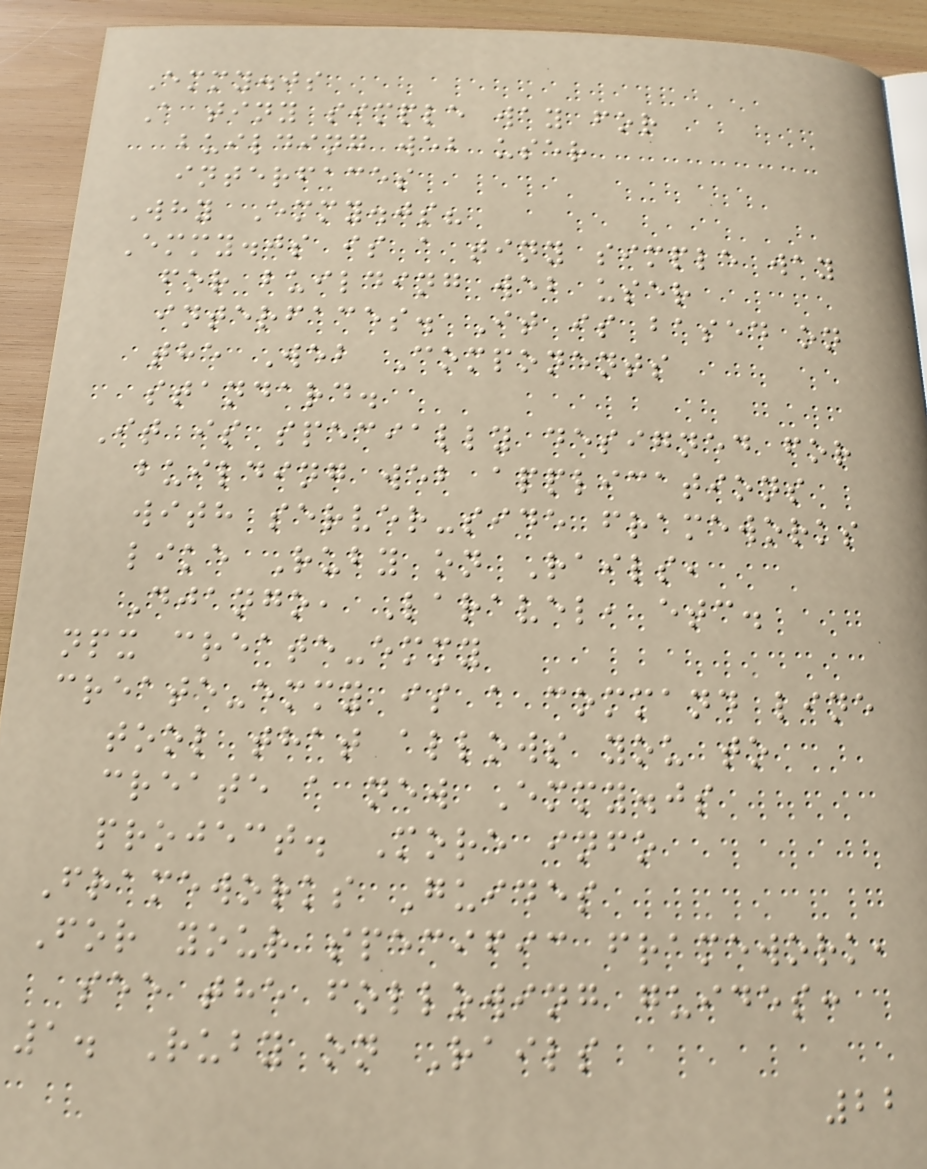Emmy.js
A tiny simple way for
building web user
interfaces
Why Emmy.js?
Emmy.js is a tiny simple way
for building web user
interfaces. It is based on
the Web Components
standard.
It is specially designed for
building web applications
with server-side frameworks
like Ruby on Rails,
Django, Laravel, etc.
npx create-emmy
create-emmy is a command line
tool that allows you to
create a new Emmy.js
project. More info
Frameworks Guides
For your specific framework,
see the following guides:
1. Ruby on Rails
22
